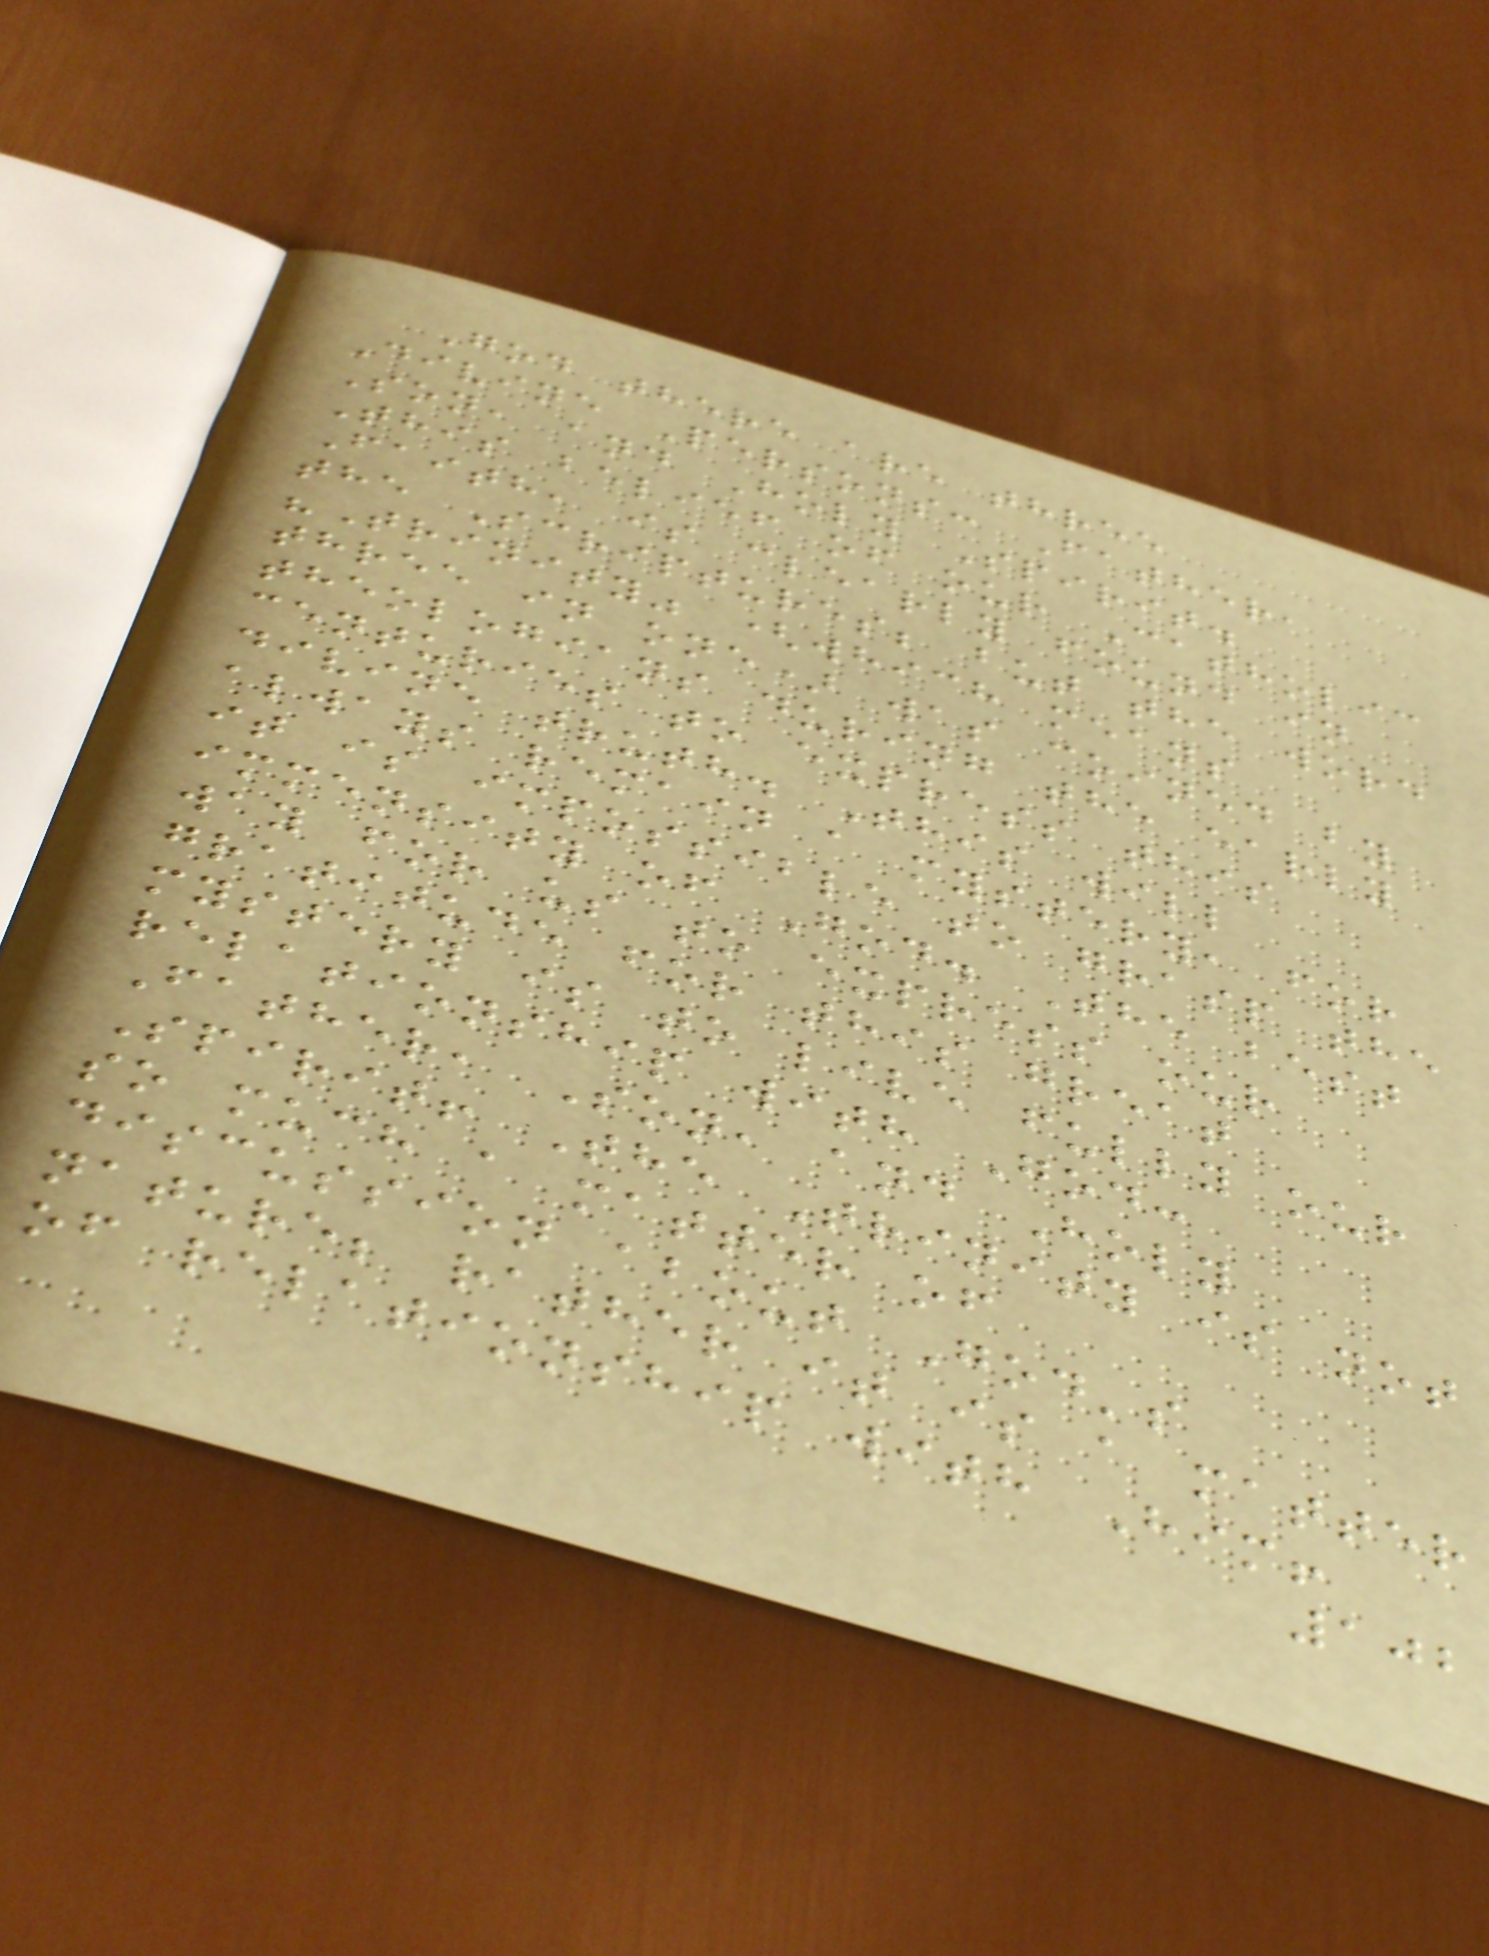God there are three
Divine Persons: Father,
Son, and Holy Spirit.
This belief of our Catholic
Faith, is clearly found in
the Scriptures; but the word
"Trinity" (which means
three in one) was coined by
theologians during the early
centuries to express this
divine truth. This will
always remain a mystery, for
it is impossible to grasp the
immensity of God. The best
way for us to express our
gratitude for this great
mystery is to live fully our
relationship with God:
Father, Son, and Holy
Spirit! The Trinity is not
so much a matter of
discussion about God's
nature; rather it is a matter
of relationship with Him!
102
